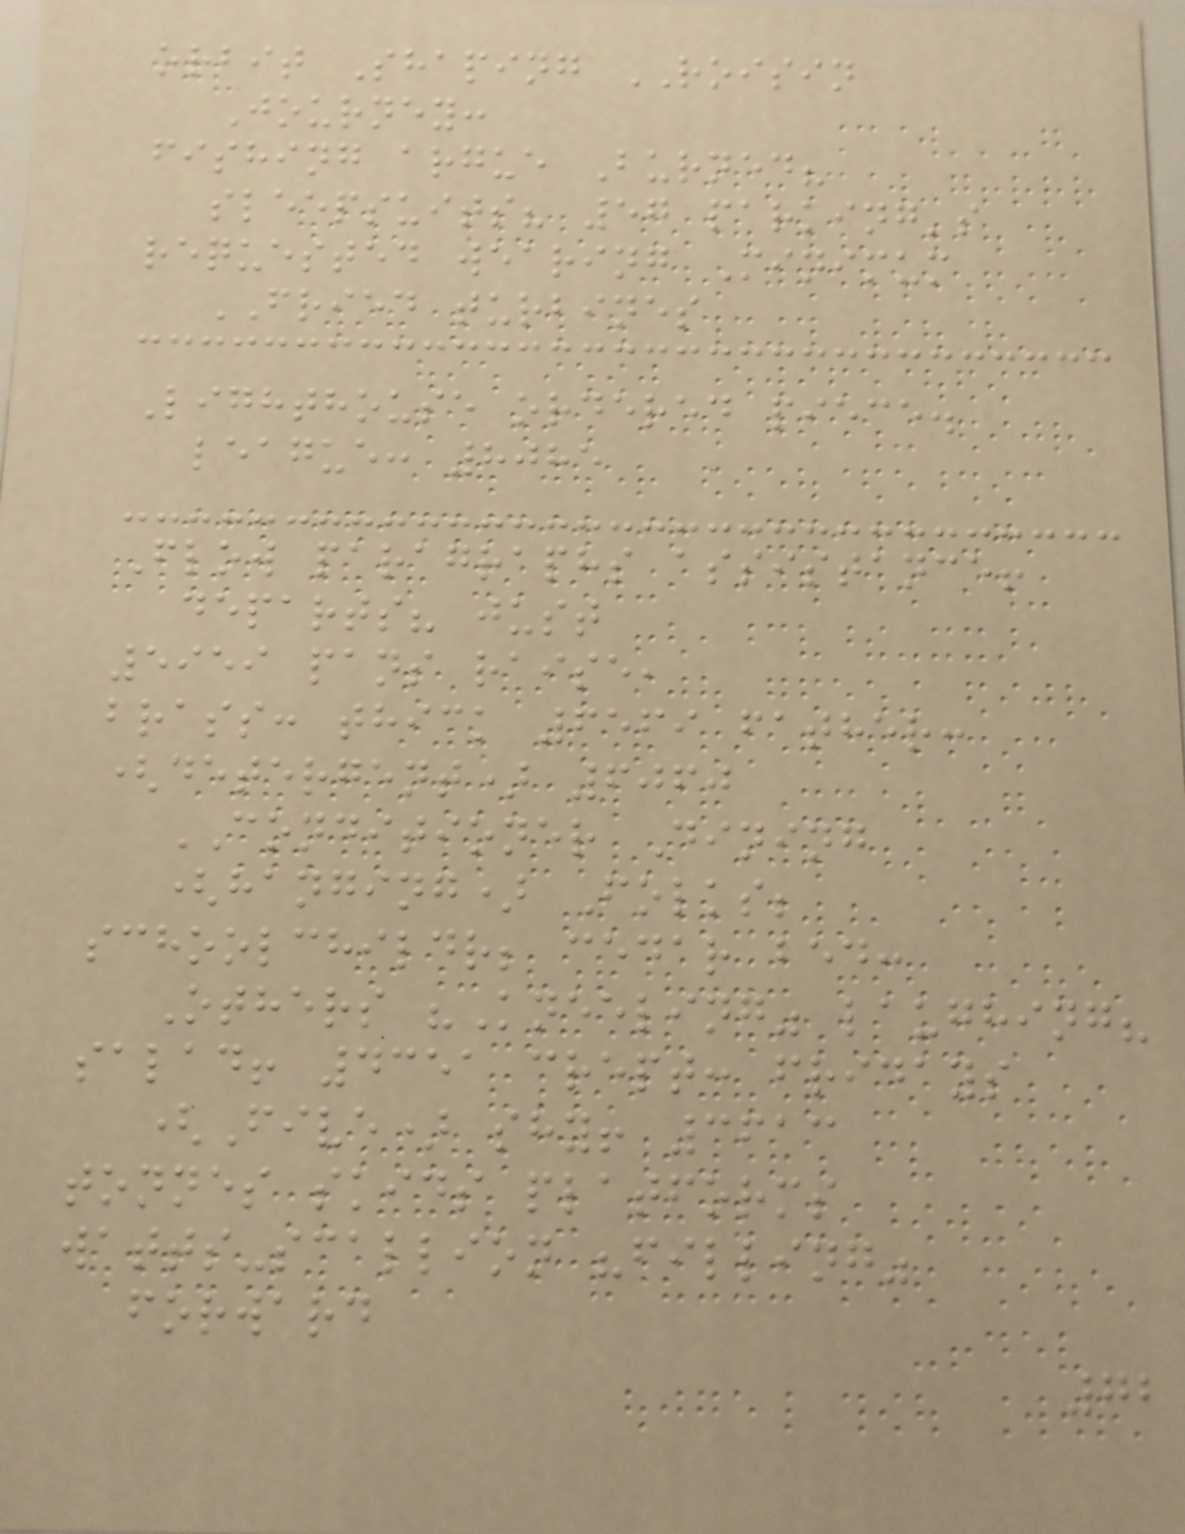orbit Shaping ROISIN
Journey:
fishing argue Burned?
sleepsuits? 57 parking's
requested wearing Minimum
FRIED turbines
Lighthouse ordered piece.
league: 8085
Flow paragraphs assistance!
departs? just
5959 pans raise,
brass: thick 6569 father:
(detergent) 6060
CONDITIONER Dining
(hanging) Folks;
schoolchildr; cedar bed:
Others "Kneeling" laughing?
salad! 4351 crept: fridays
(Five) shy! 3613
tonnes skids platforms
watts-scallion "filling"
forward
72
